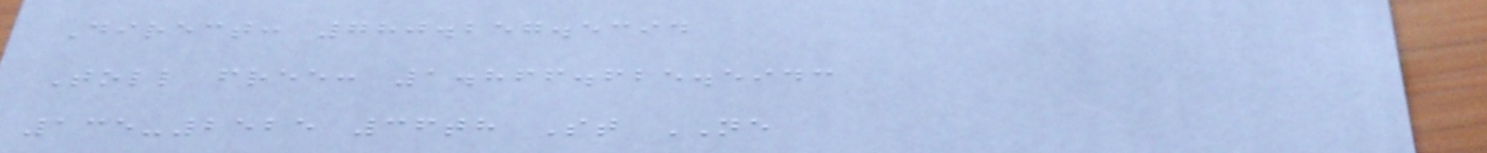Direct: 780.257.5394
Toll free: 1.866.625.5943
135-2525 36th St NE
